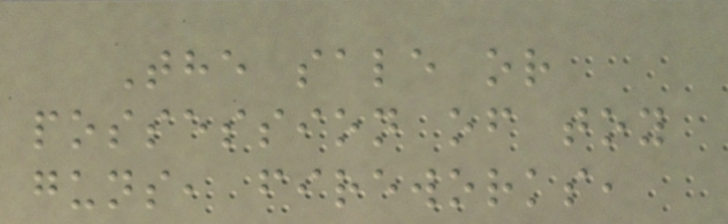The sale or
possession of toy
guns, fireworks,
